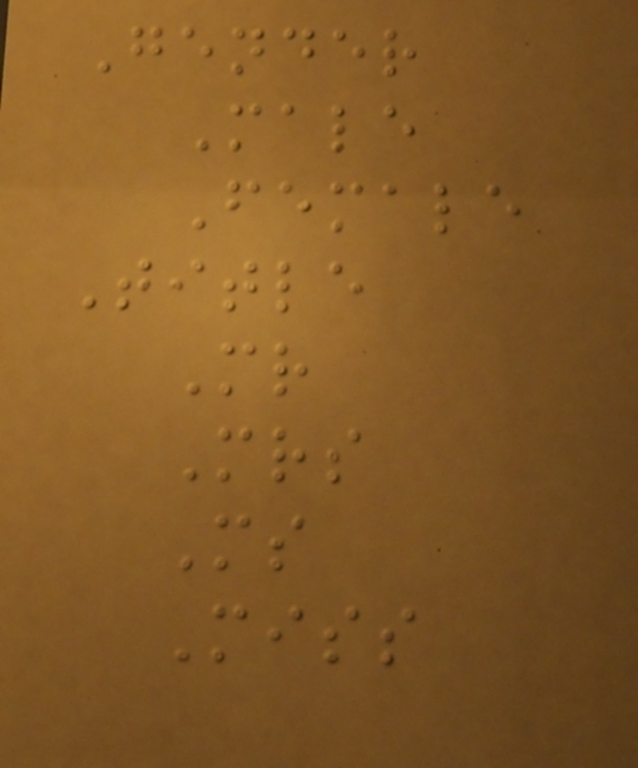Gender
Male
Female
Title
Mr
Mrs
Ms
Miss
